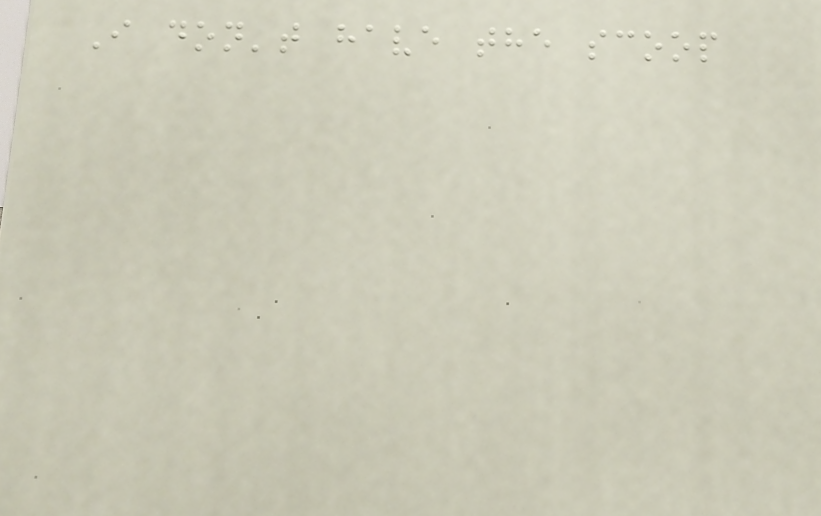I don't have the scoop
